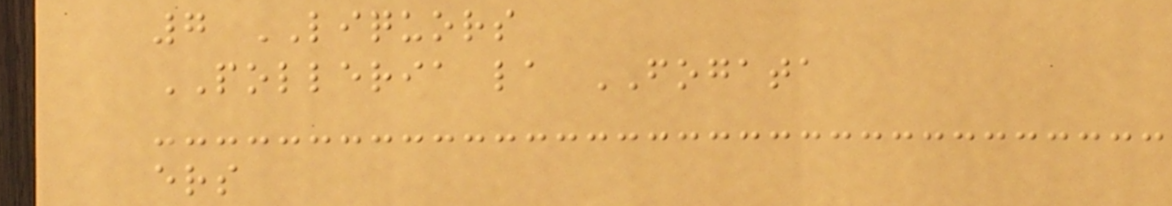7 LIQUORS
POLLERIA la FOGATA
ers
